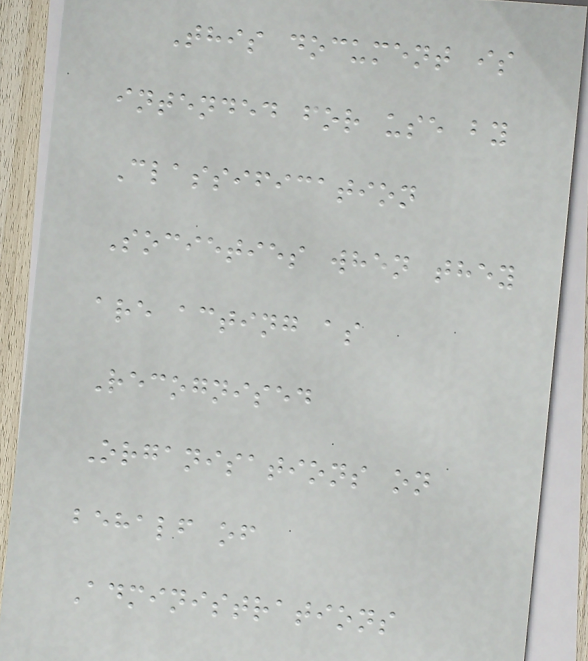This document is
intended for use by
Classification
Societies when they
are acting as
Recognised
Organisations on
behalf of
Administrations
